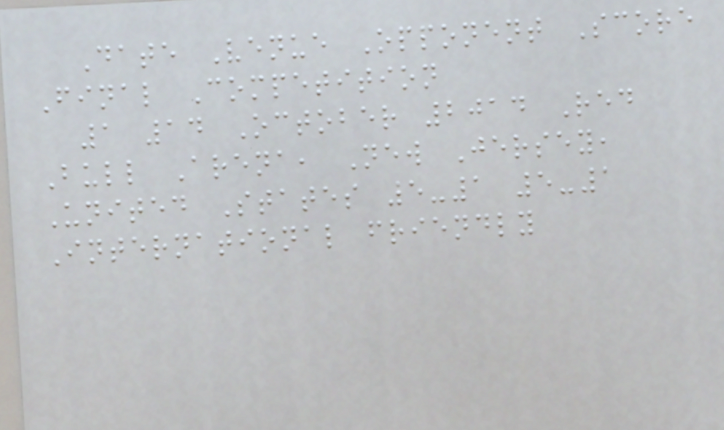Date Venue Opponent Score
Final Competition
1 14 October 2014 Red
Bull Arena, New Jersey,
United States 5-1 5-1
International friendly
